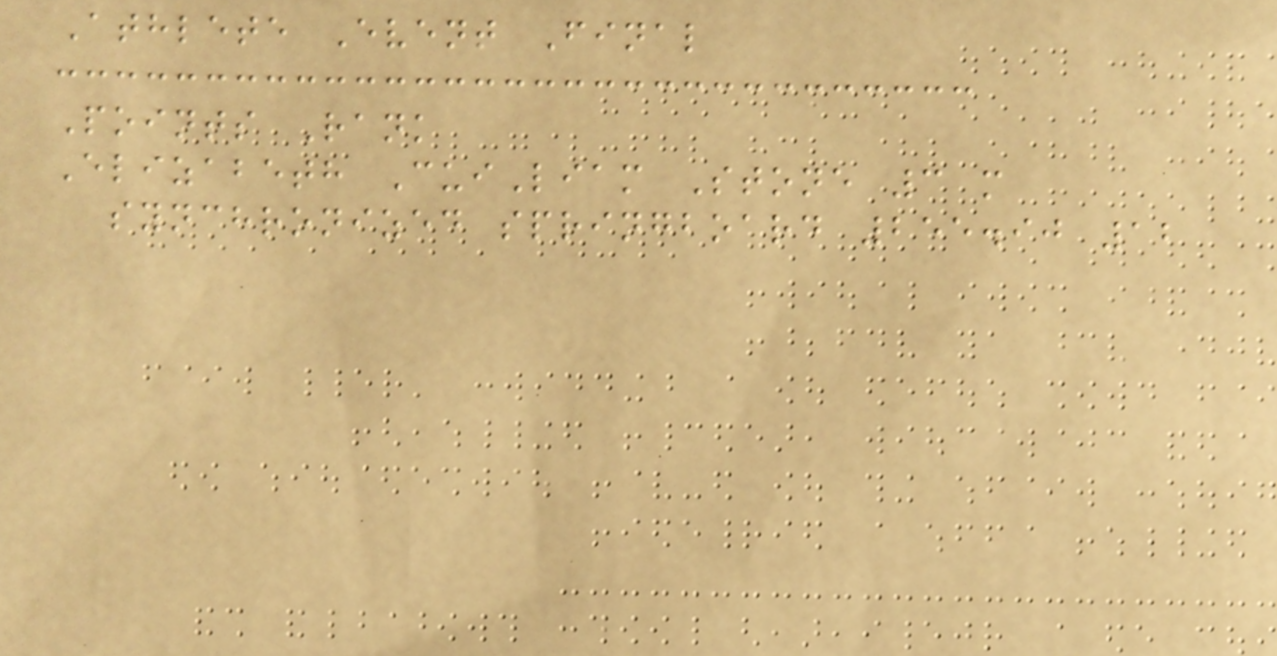Athlete Event Final
Points Rank
Elizabeth CuiLiam Stone 3 m
synchronized springboard 255.90 12
